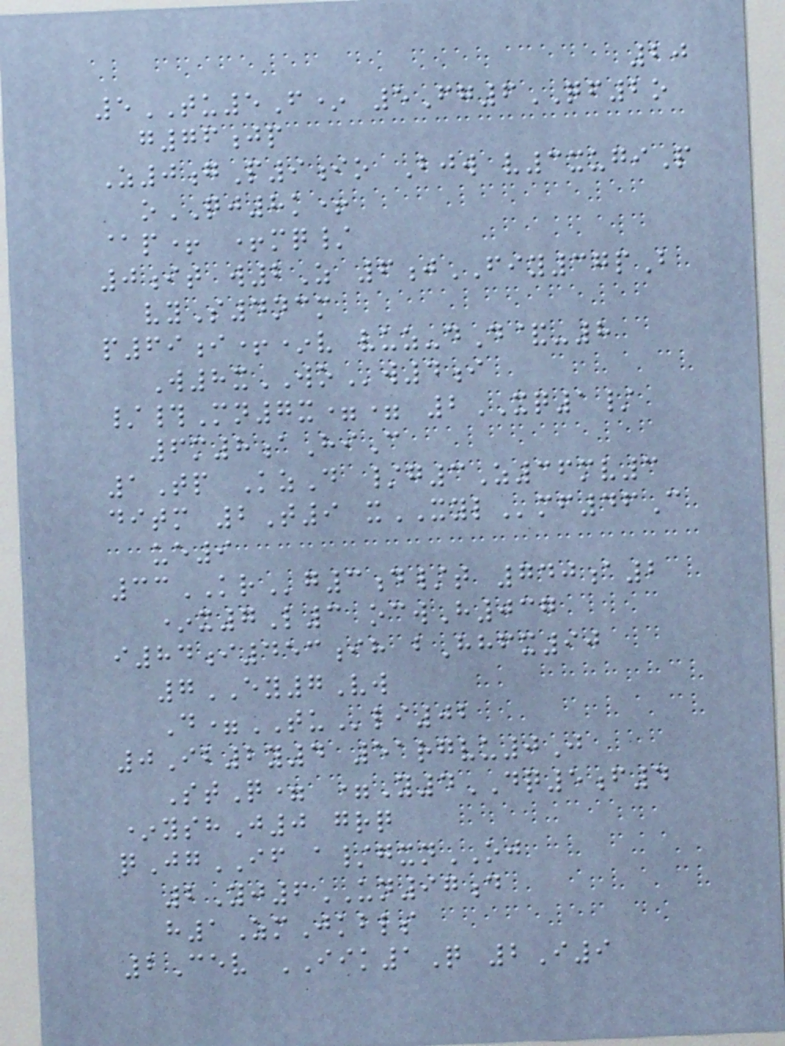20
5TU5F* 5Fg6QF2o
g76jp
Z0gP9io Bjw v3xugiP
oQJ8k+
@p+ +mq/
0it w2Z 6jFIY37pB
vyS4ncm
p69i+*v vuz-dD&-8
W8xWOw4i
/#Mn7x== 2XQ1/
6m8aHiC
1Tp KzD /g3Z36mv3
ditm 2T9 xXYLmf46C
ue9
33KRg3d/t 740a2
*x7L3 ocwH037
i84i453ih bHhfx90
7EY7Vw
D=TUli02
0Ib2y4 51rgvu0J
StQ= =Y4DQ5f4
*yshJ0 grq
qJgIF a/gxnOJ
2Yj6UN97d
h1ZmJkbls
2Cev IIK1Q 2I9
